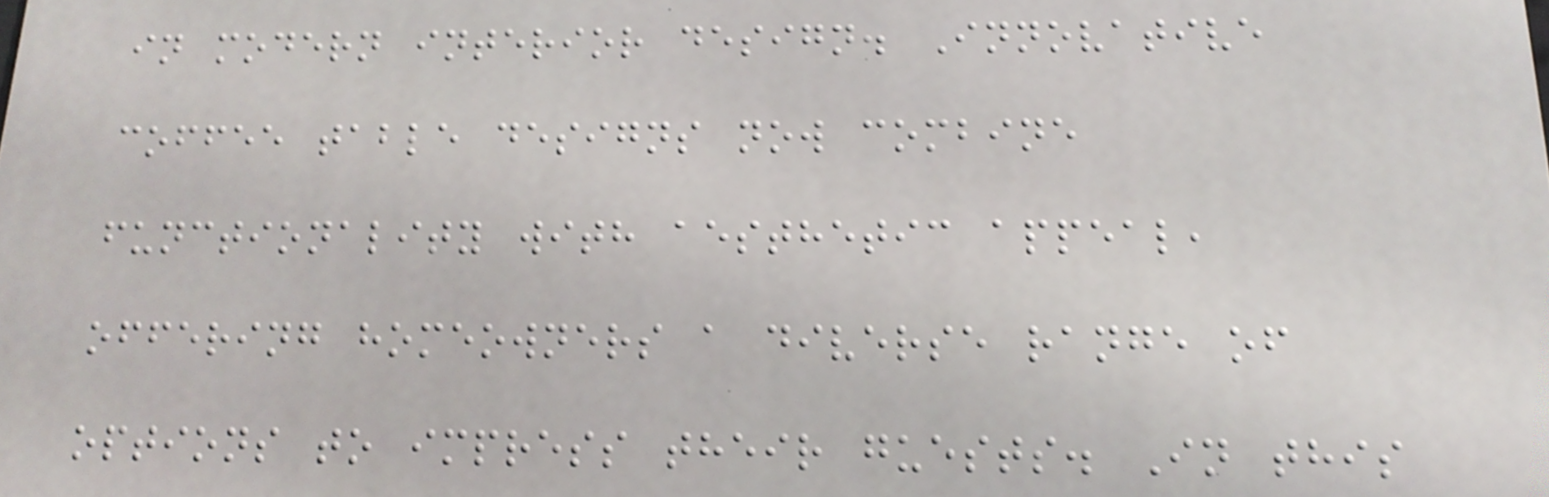in modern interior design. Innovative
coffee table designs now combine
functionality with aesthetic appeal,
offering homeowners a diverse range of
options to impress their guests. In this
